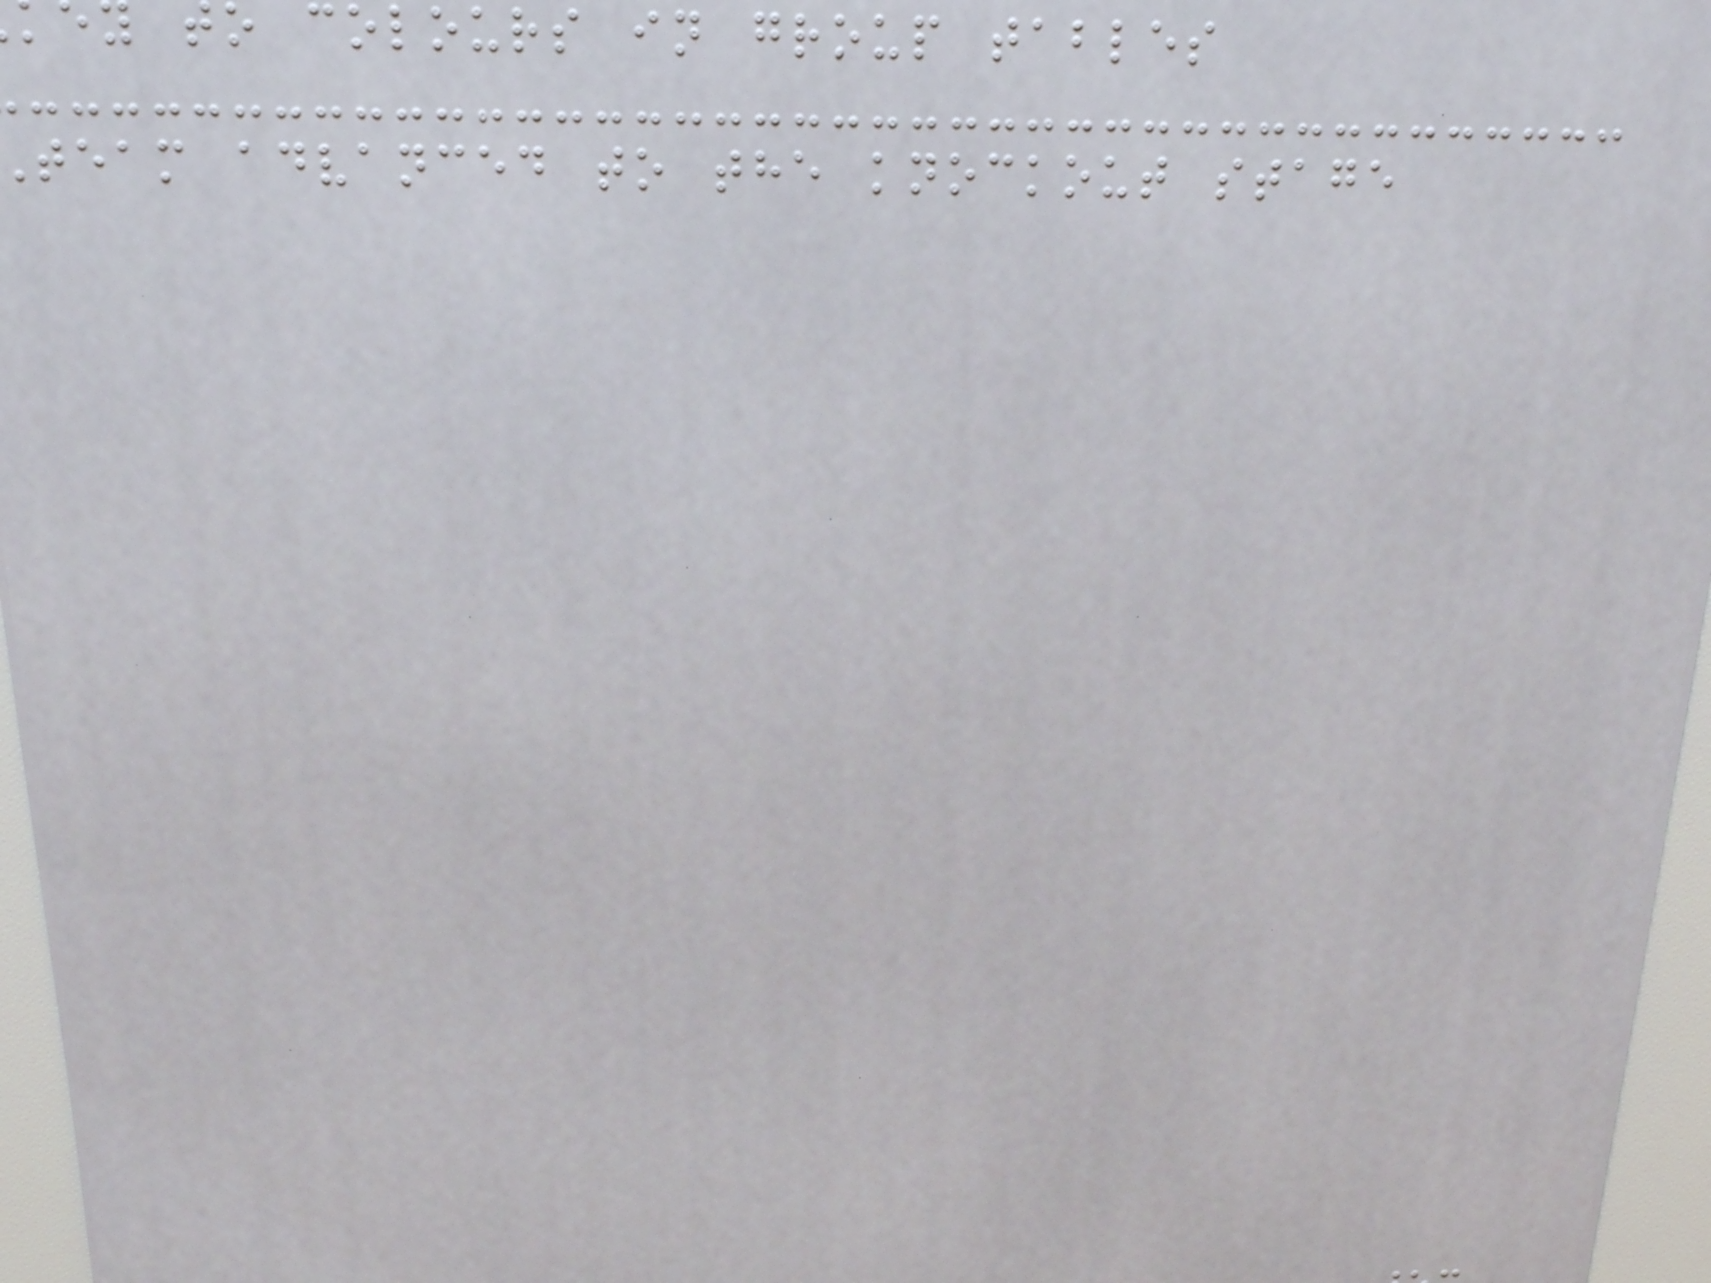to colours in group tables
team advanced to the knockout stage
